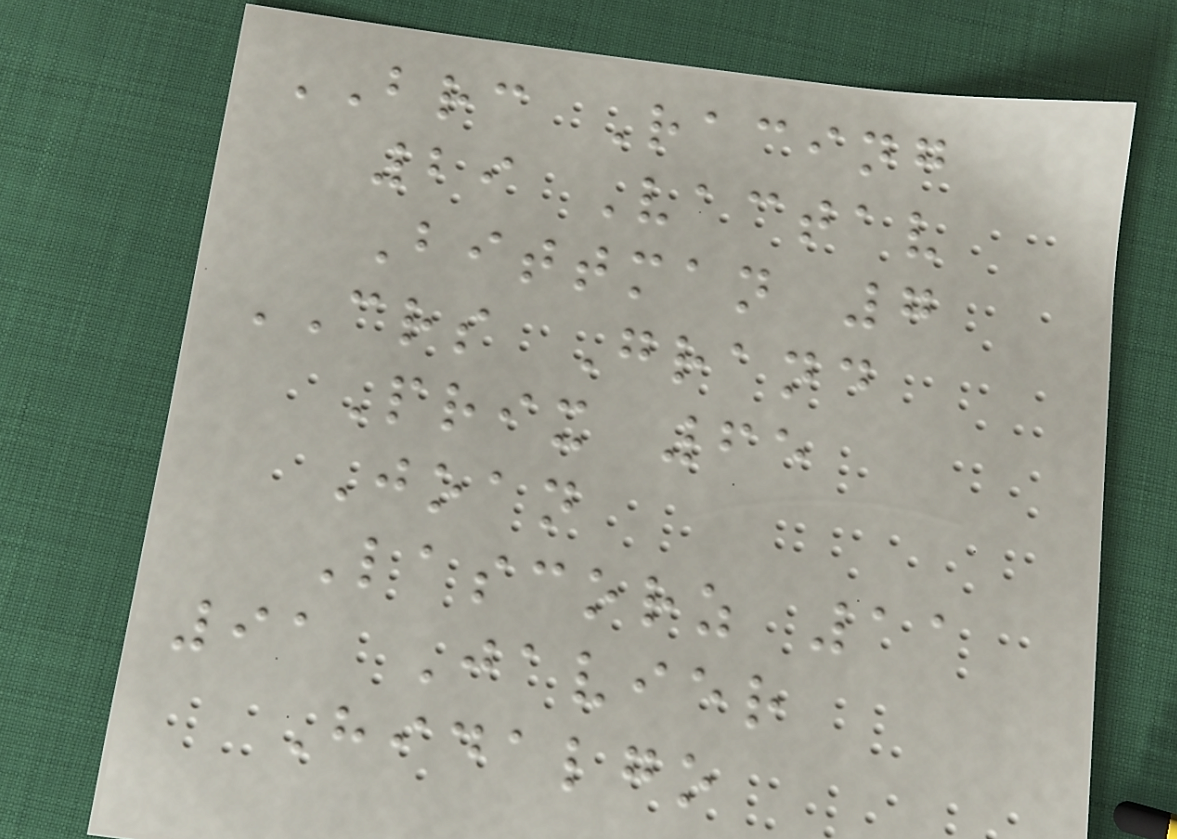BRC Racing
29 Vactav
Bittman 7
CRS Grand
Prix 65
Joan
Lascorz 11
91 Javier
Hidalgo
